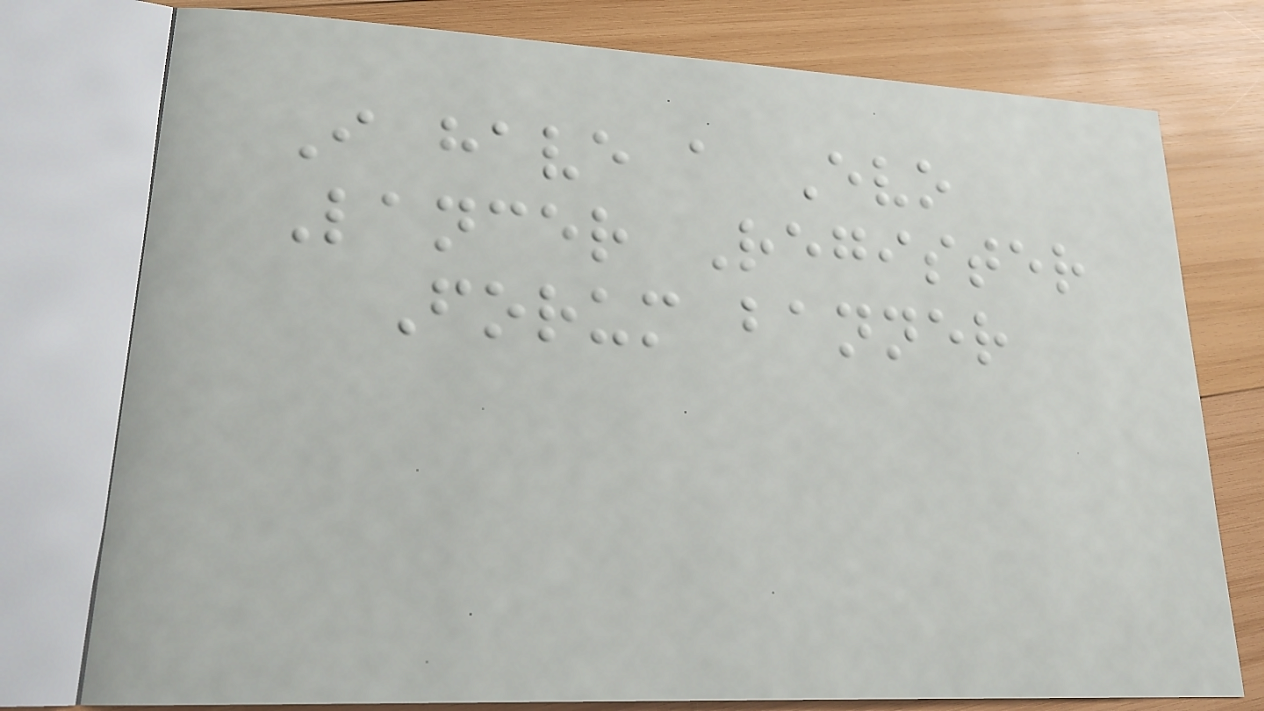I have a Evo
Lancer Register
Forum banner
